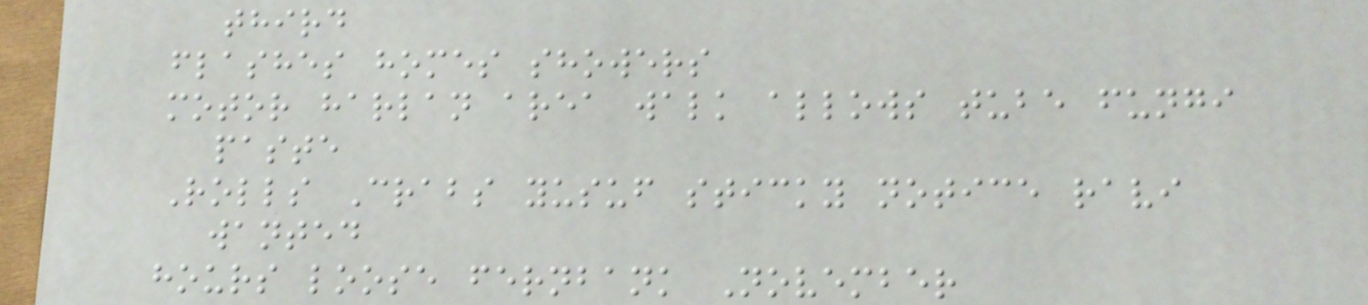third
flashes homes showers
motor harlan area walk allows tube fungi
paste
Rolls Crabs yusuf sticky notice ravi
wanted
hours loose fernbank November
